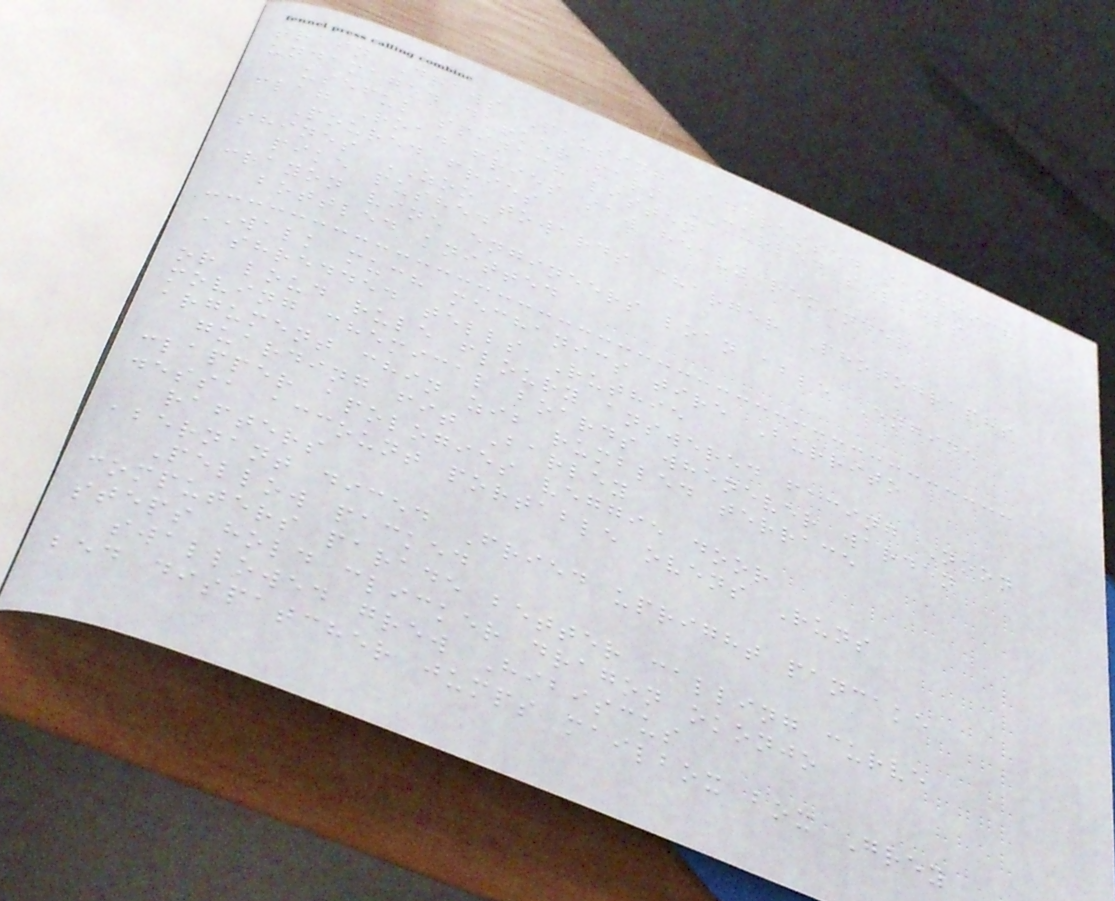train Draws Pausing Addressed sandwich
undamaged darker farm CURLED sellers
useful spinach listen
flag Road fries saw heavy reminder
Poured fries
shines ZOO towards charger Photographs
pike pushed
crayon vine engineers loan able Engine
bottled knitted
WALK much mechanics tire Burrito
shredded tells Ruthie
or loud rule floury answered facing Noon
moving chemical boards whenever warden
argument chin zib rumbled terrace
guarding fit Barley
clapper apologies veggie door
dessa account portable ovens Runs
rafters
abernant diced Fried upright pancake
Pellow packed
computers parade better calling curve
steps hold clicker dragon okonjo
swallowed grew Hibiscus
bed dispatcher jumps mailbox box Grey
